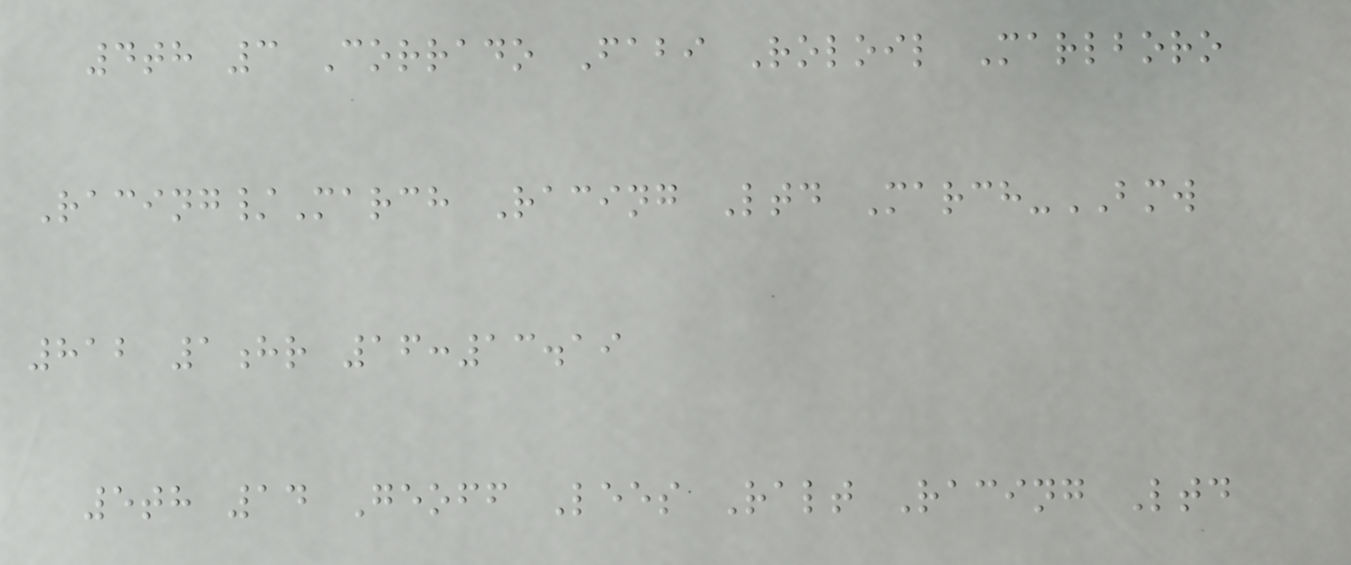4th 3 Corrado Fabi Roloil Marlboro
Racing/March Racing Ltd March-BMW
812 1hr 16:13.19
5th 14 Geoff Lees Ralt Racing Ltd
